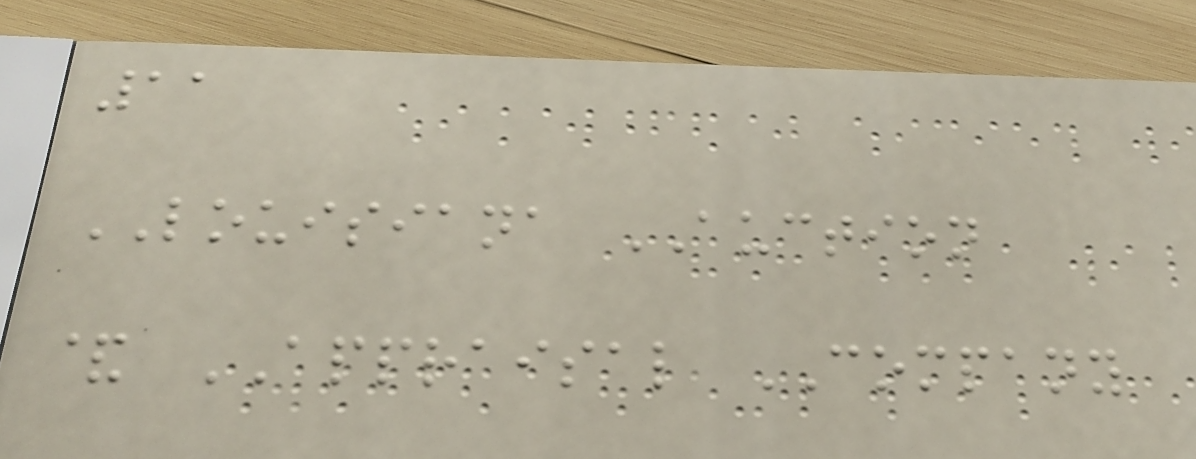11
LOUISIANA AUCTION
& APPRAISAL COMPANY
